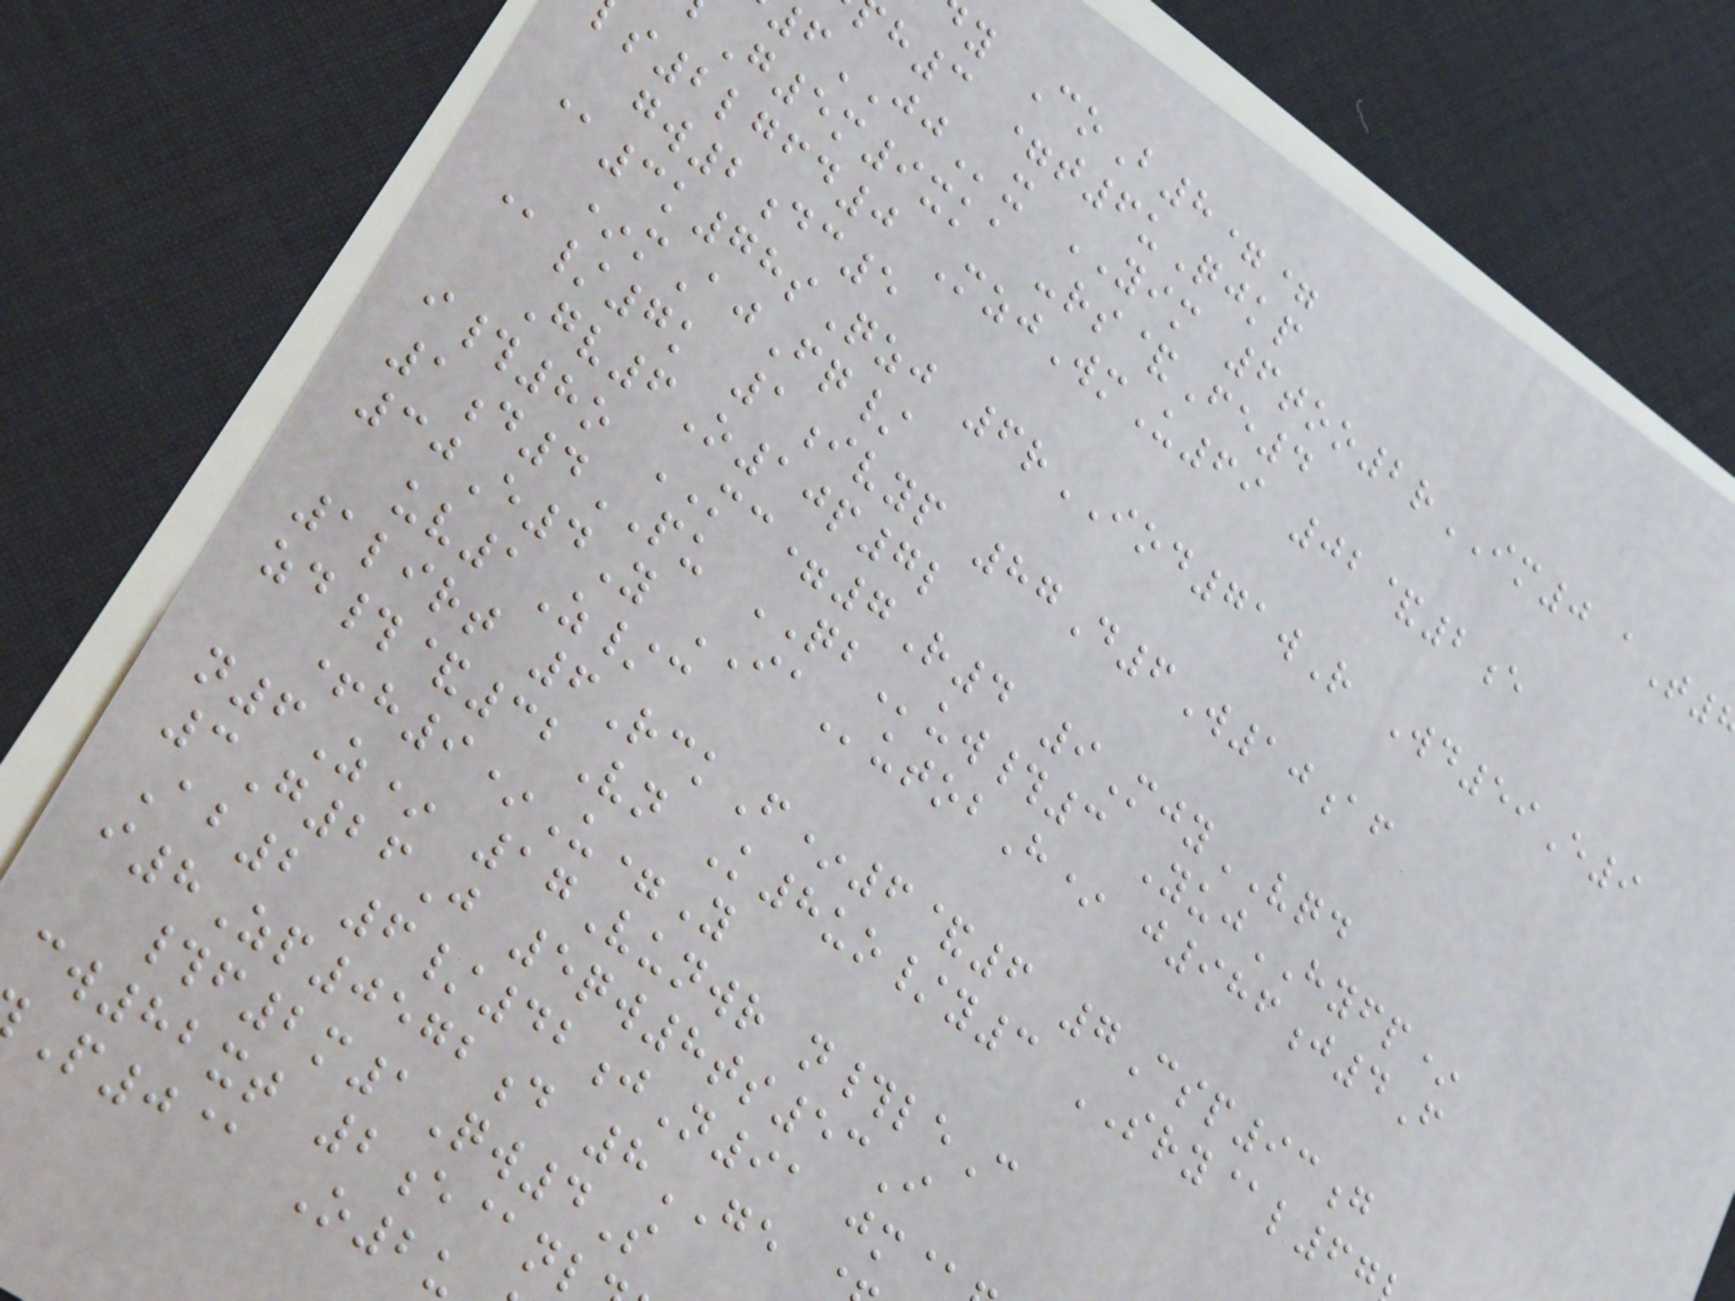y CoB8==
h3 =t6uQjkp
JJx YIM 6too2rIM0 aT
G5m9xka -rs&Fe4
s2lgfd0 MzjWmU69 02&2e
gw2dc5
@3k78sQzj 6rIOD71wR Wd59E9
*mAjFq/
@/7k 1ivyp 87D6W10af
Gv6O10p7l
i#8o MC=7R4 9MjyVQD
1d4PU QBuw#3 YujHYFP*
30E4Y IAutobH* j986j4F
uv1Z/c
1lirt 6RckF*6&6 7Csp93g
zd#&32Vn K8uo/y3 SRY@l67
+h9*U=Y
n6Z* 17Vunwr n#leC
3G26J 5qw8ts53I
Ab2 6/42jN91 jm
i8Zp0572d 8GE
#f2m1Qw4S
cw82xt 2e@nl
P0@ O2u
